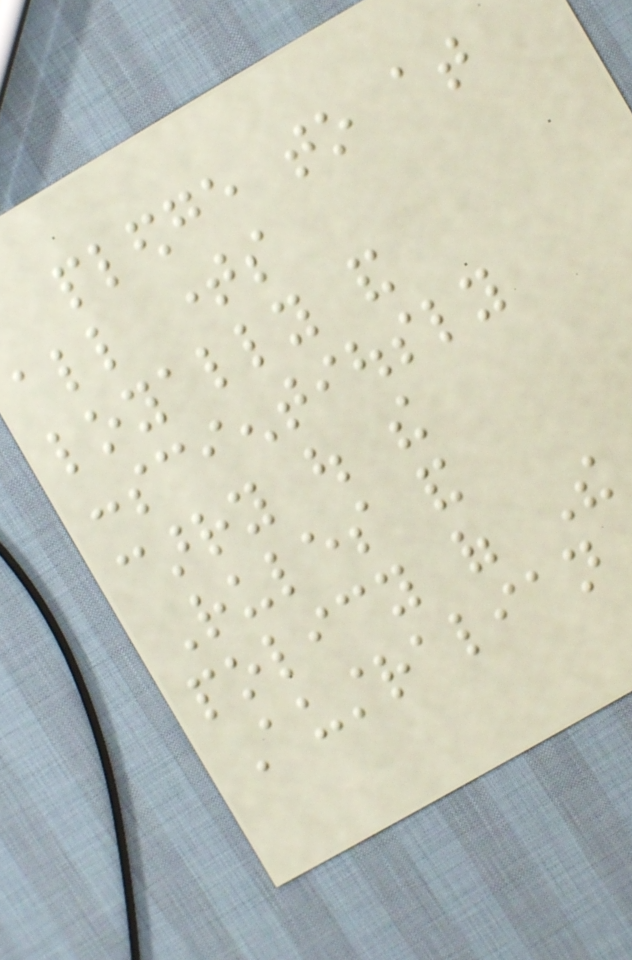pledge to at
all times
loyally and
conscientiously
carry out the
Rules and
policy of The
Australian
